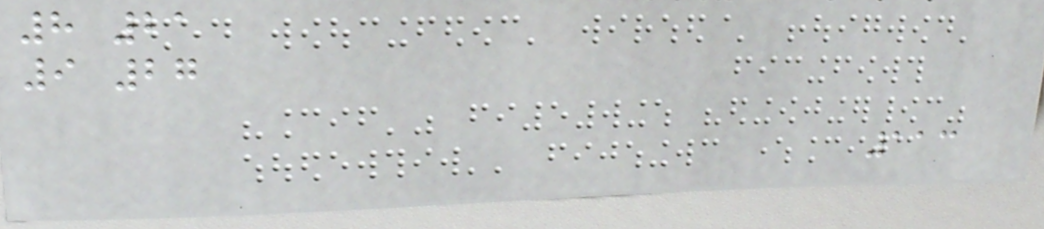8 21
9 27
113
